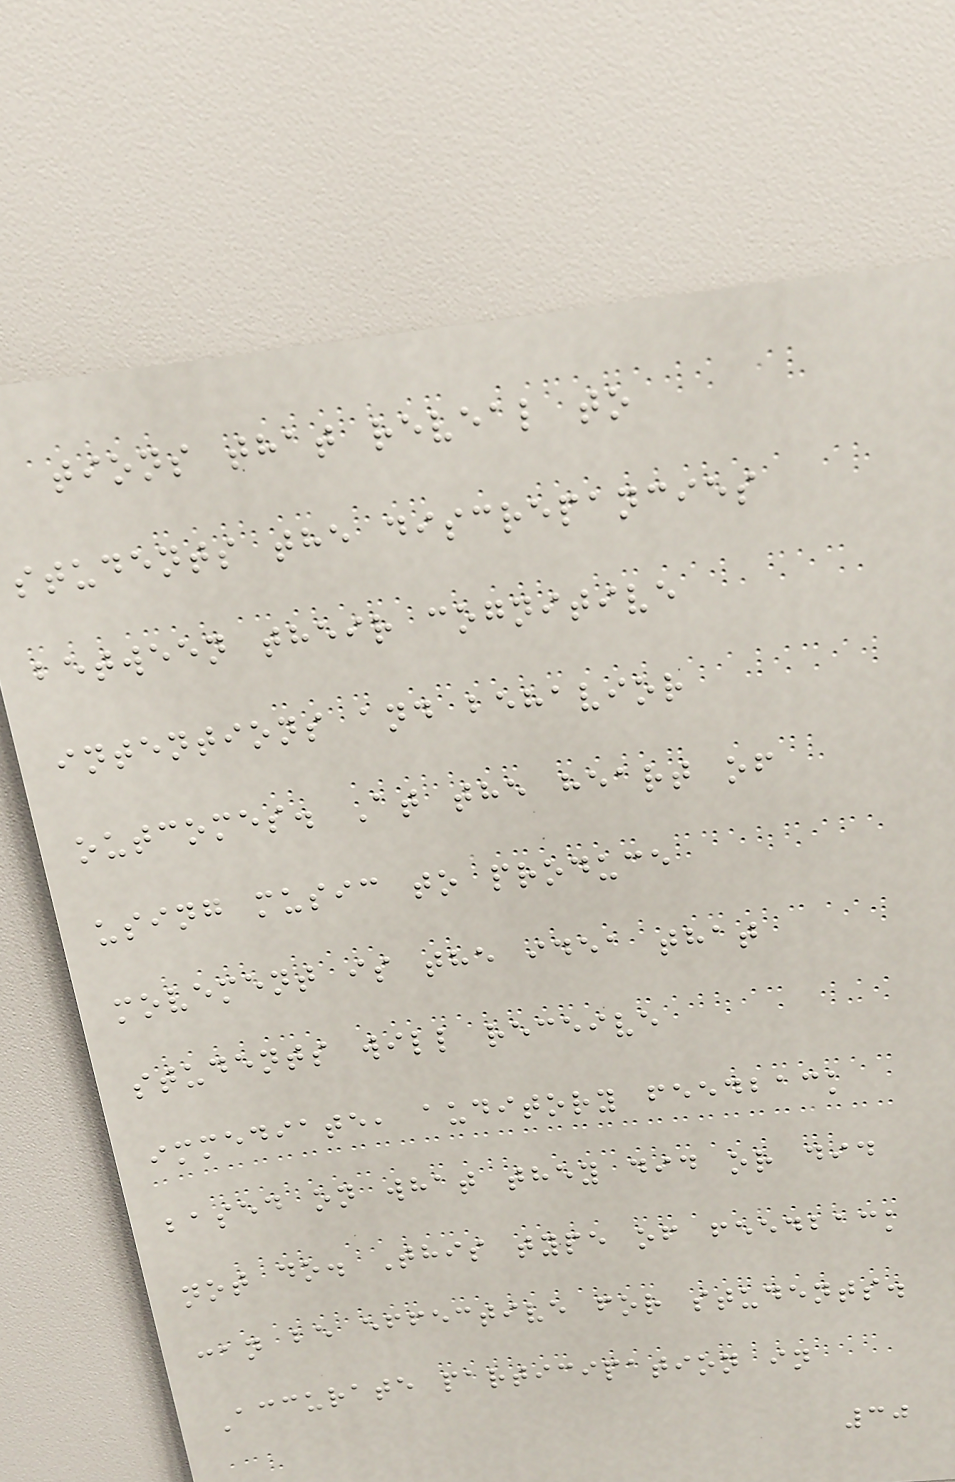tions that reveal to
students the discrepancies
between their cognitive
intentions and behavior
outcomes. At the heart of
using music to produce
movement is the idea that
students will receive
immediate, auditory feedback
based on what they did or did
not do. This type of feedback
can be effective for students.
Accurate participation in
30
